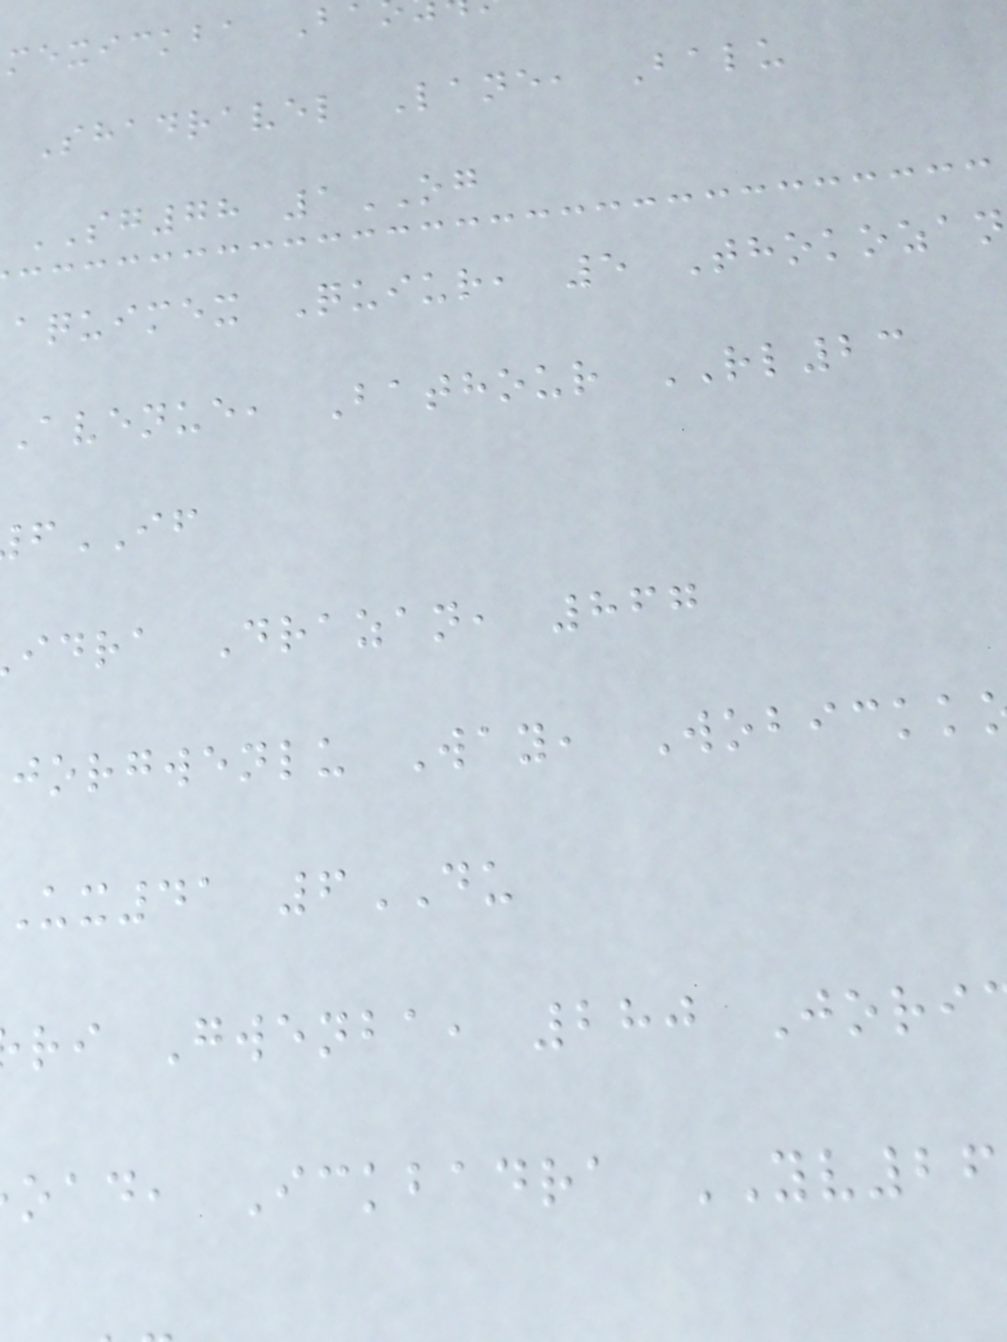mexickba B
Shadravel Lane, Balu
SG78 1OG
aquimex Quiur, 5 Thokozan
Avenue, Bathour RL23
IF
idra Drazan, 867
jorgwenlu Way, Wobickk
ux41 6DU
ri Gwenba, 280 Jori
oad, Ickbadra YV26
